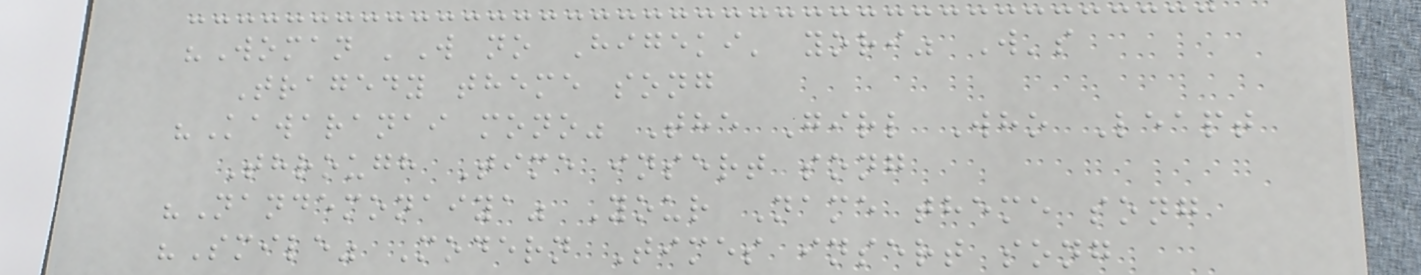"Woman 'W no Higeki' yori" W's
Tragedy theme song
"Kawaranai mono" The Girl Who Leapt
Through Time insert song
"Nandemonaiya" Your Name theme song
"Smile" Modern Times insert song
